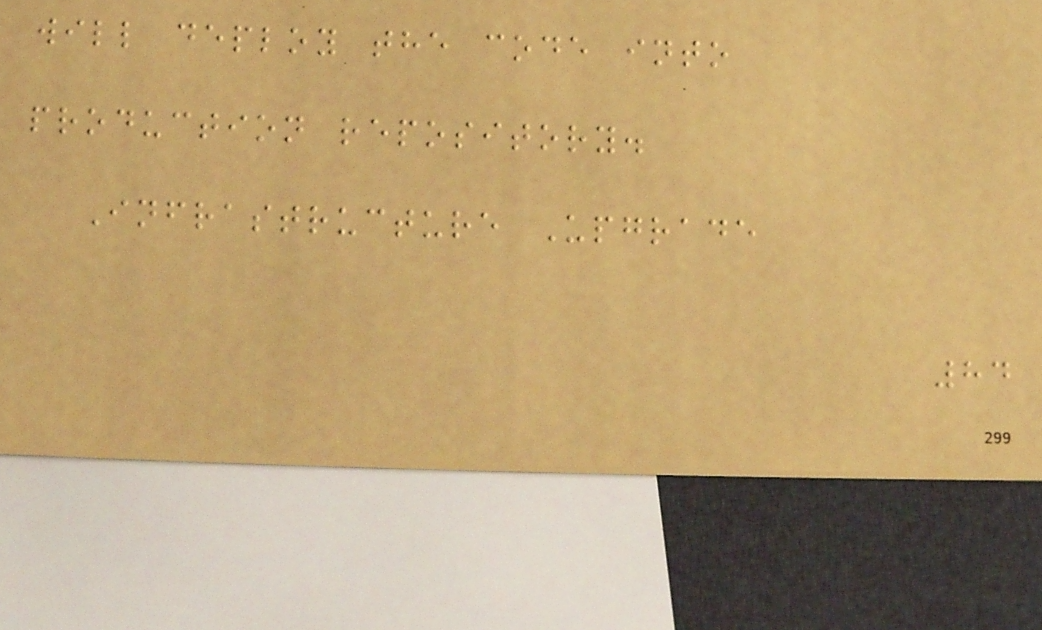will deploy the code into
production repository.
Infrastructure Upgrade
84
